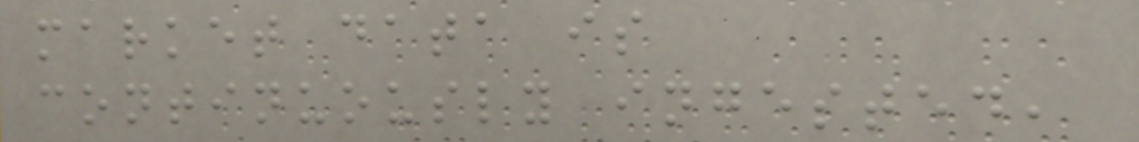market data is
continuously ingested,
